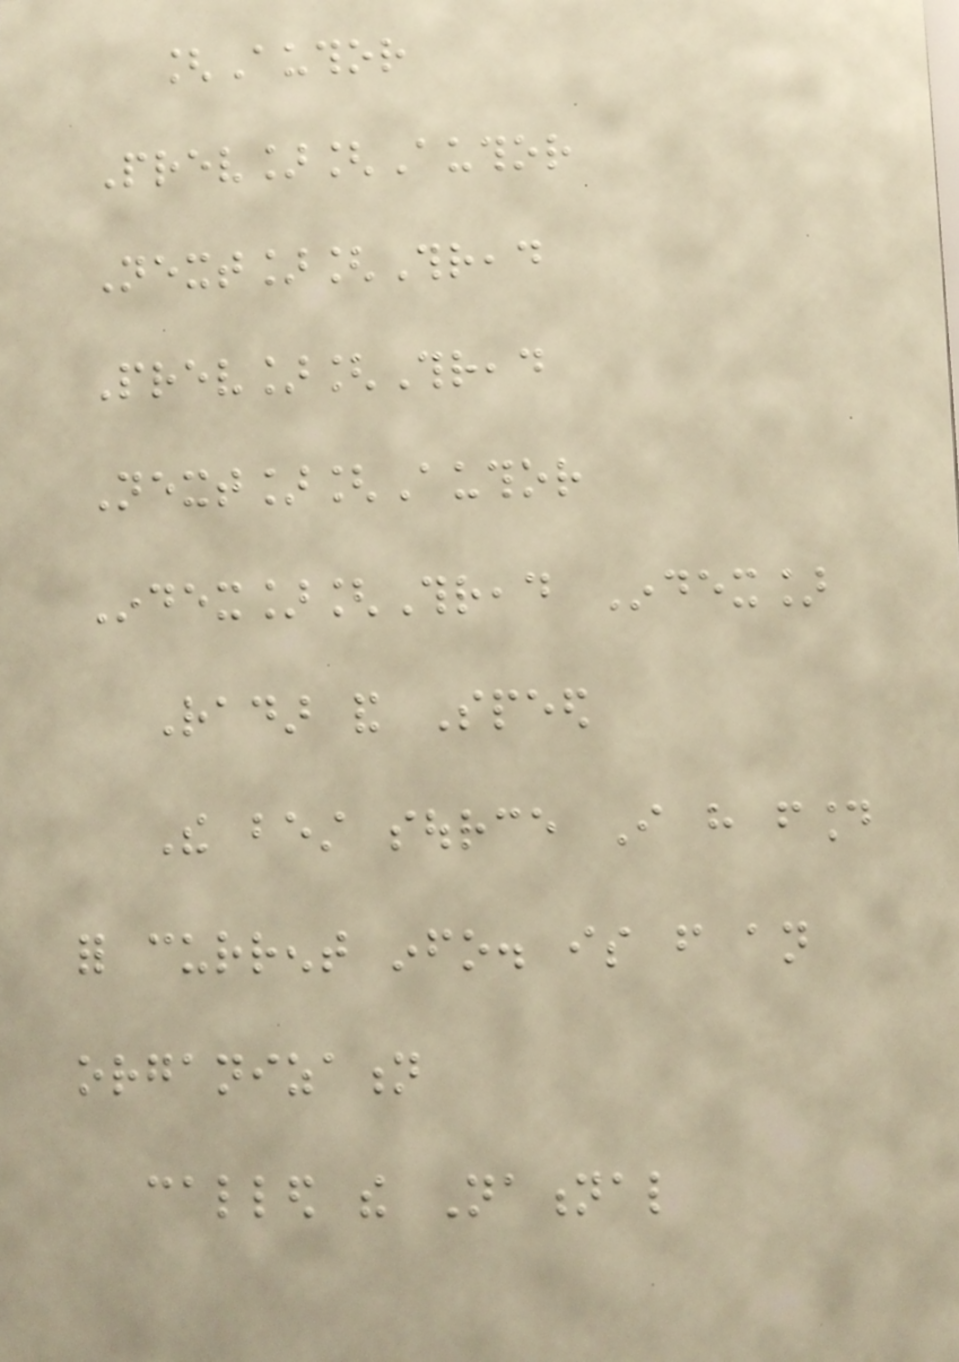[Author
Prev][Author
Next][Thread
Prev][Thread
Next][Author
Index][Thread Index]
Radar and Speed
The best source I have found
for current info. is from an
organization
called the National
